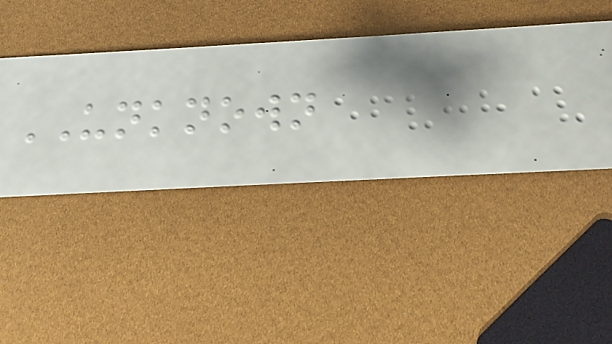UNKNOWN
